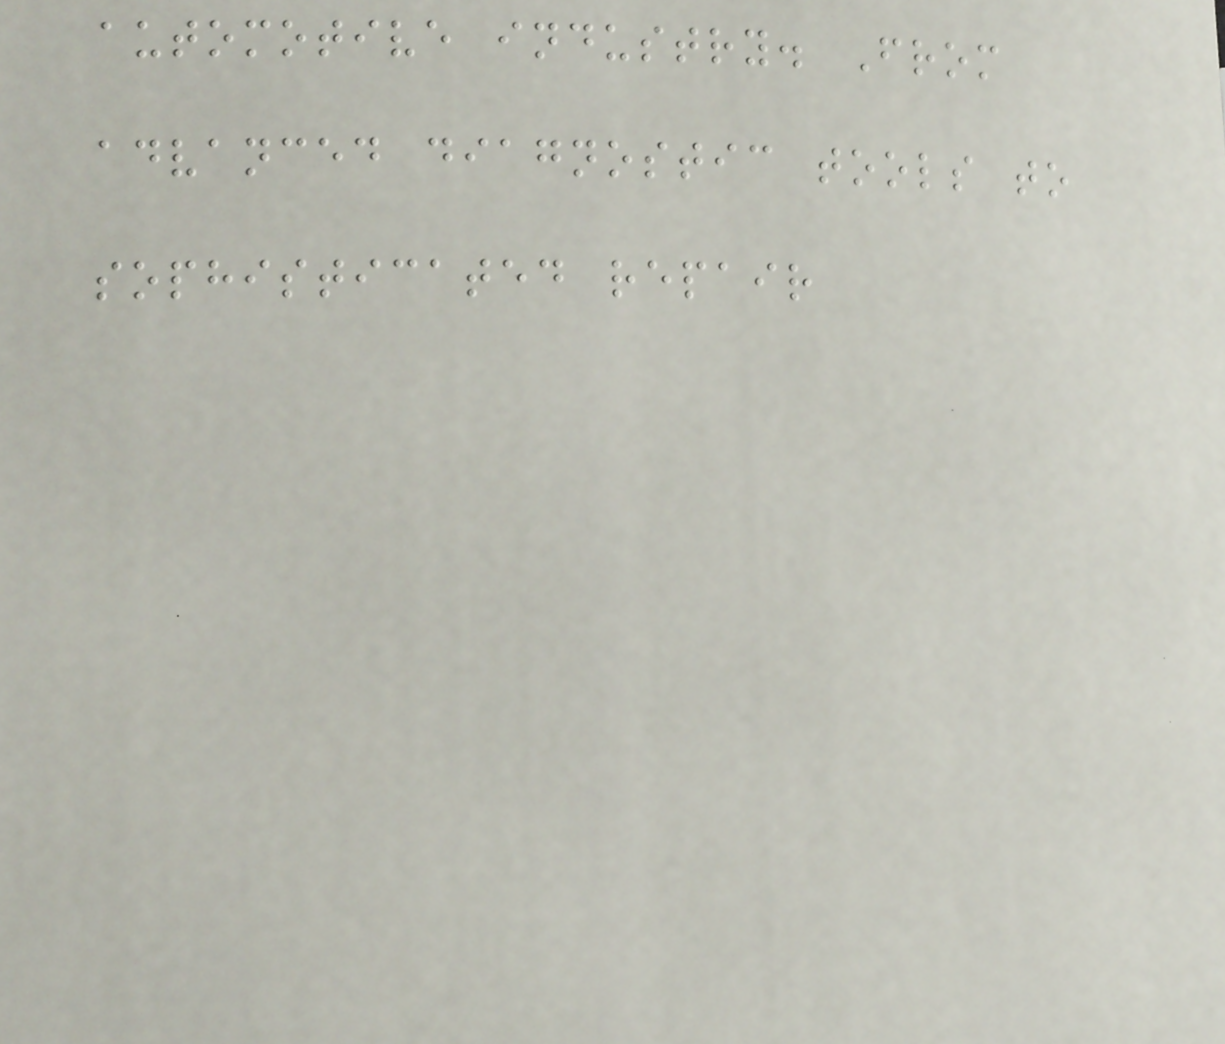automotive industry. From
advanced diagnostic tools to
sophisticated repair
